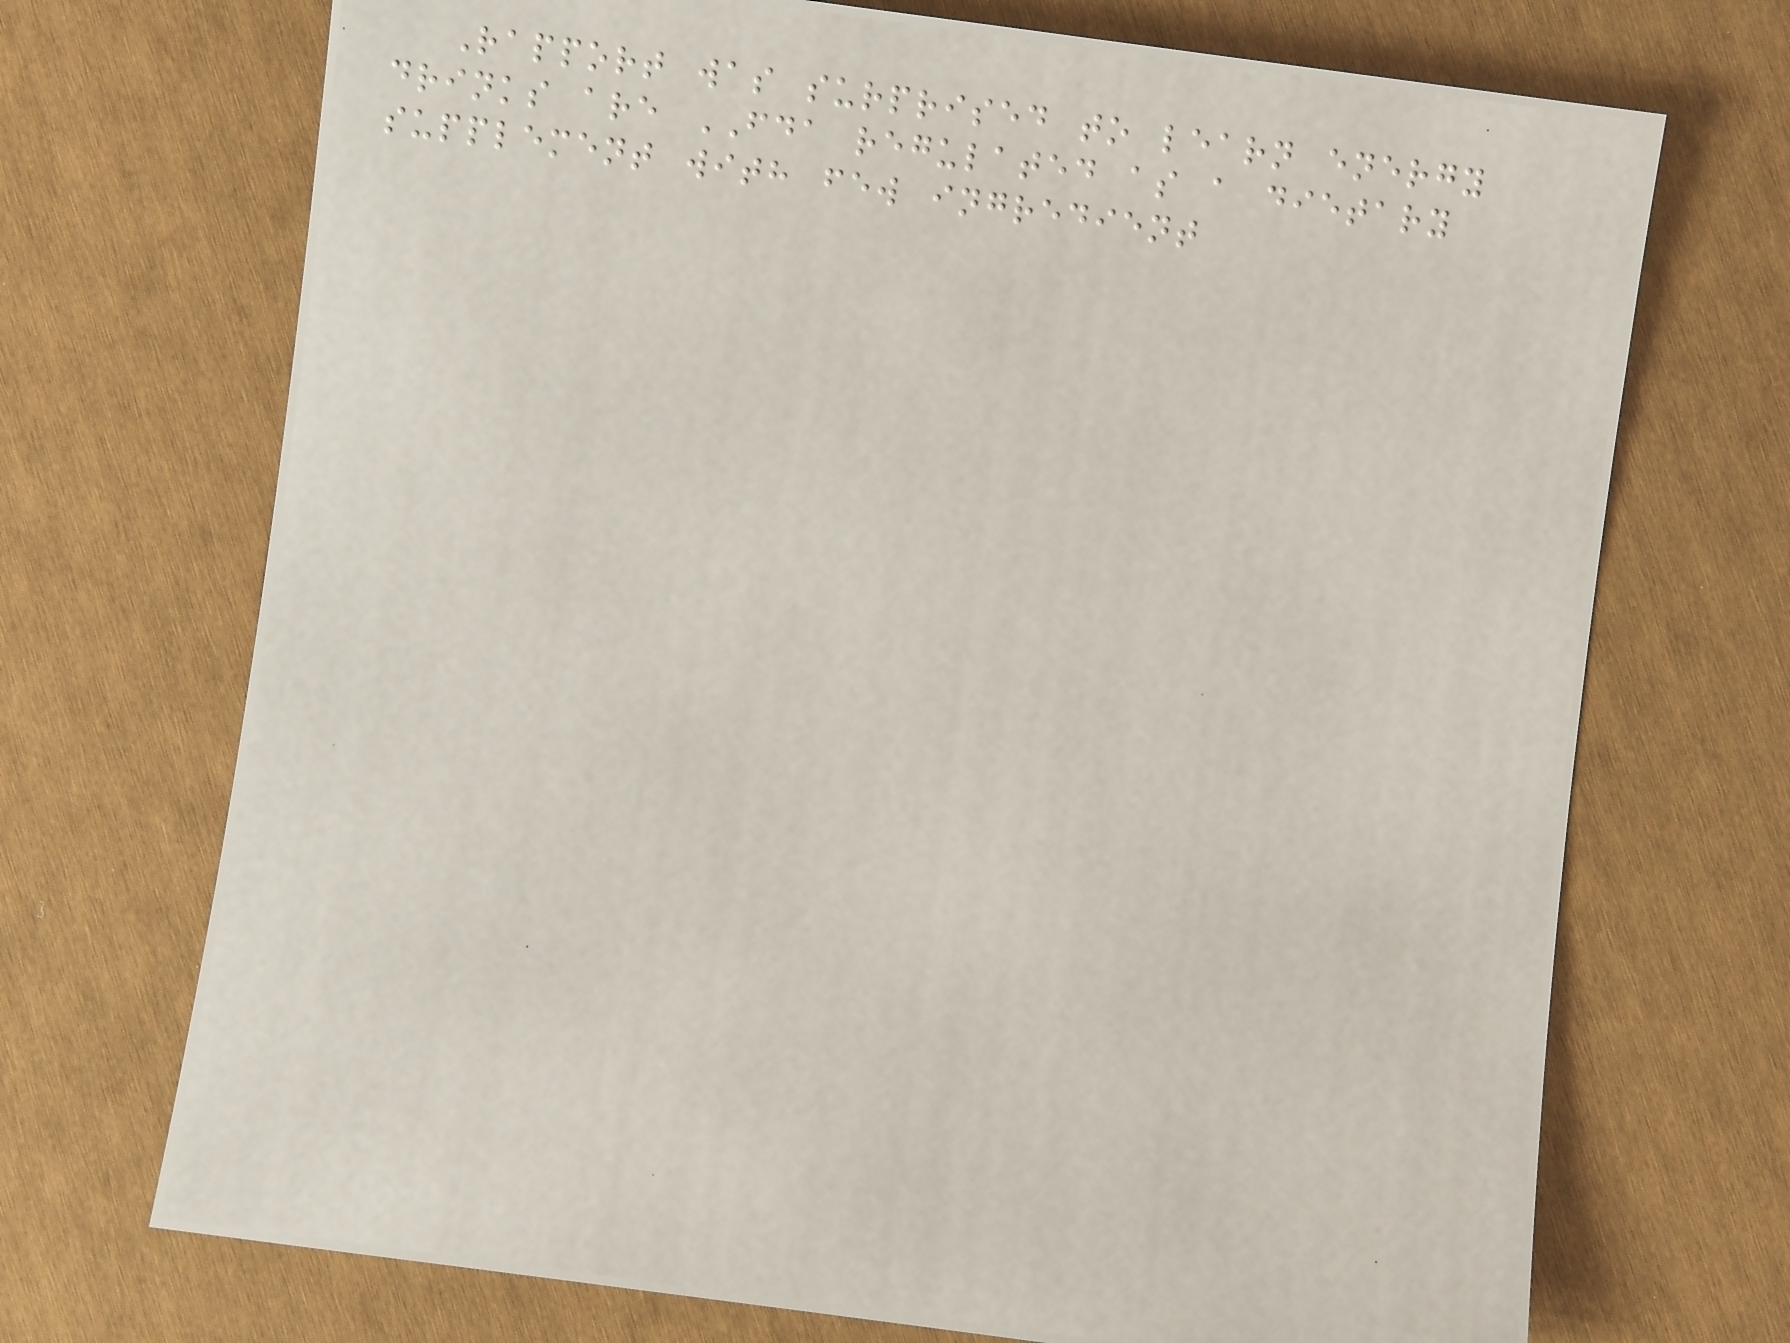Rapport was surprised to learn energy
drinks are FDA regulated as a dietary
supplement with few ingredient
